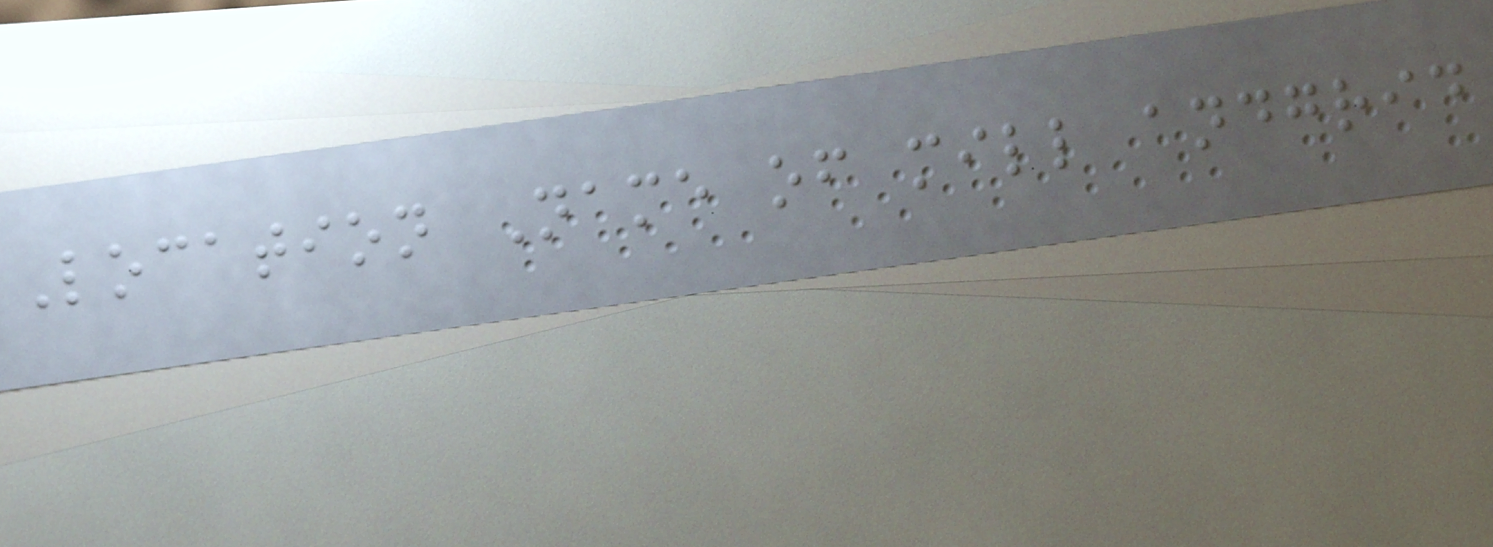Location Name of mill andgrid
